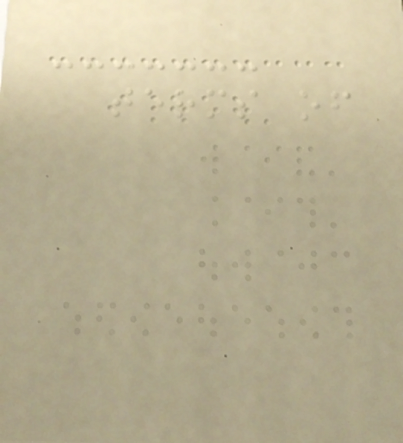terms of
